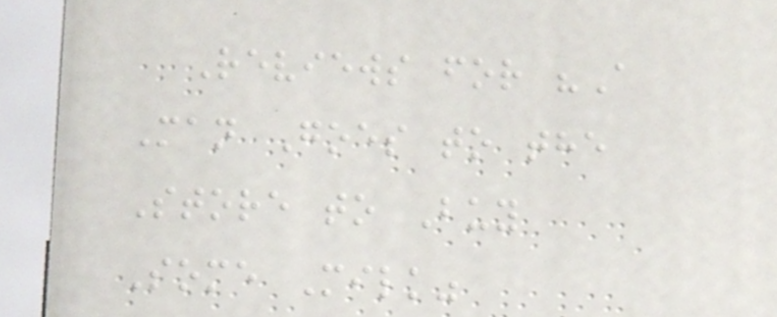Reviews for "A
Man Goes to the
Store to Buy
Some Milk"
